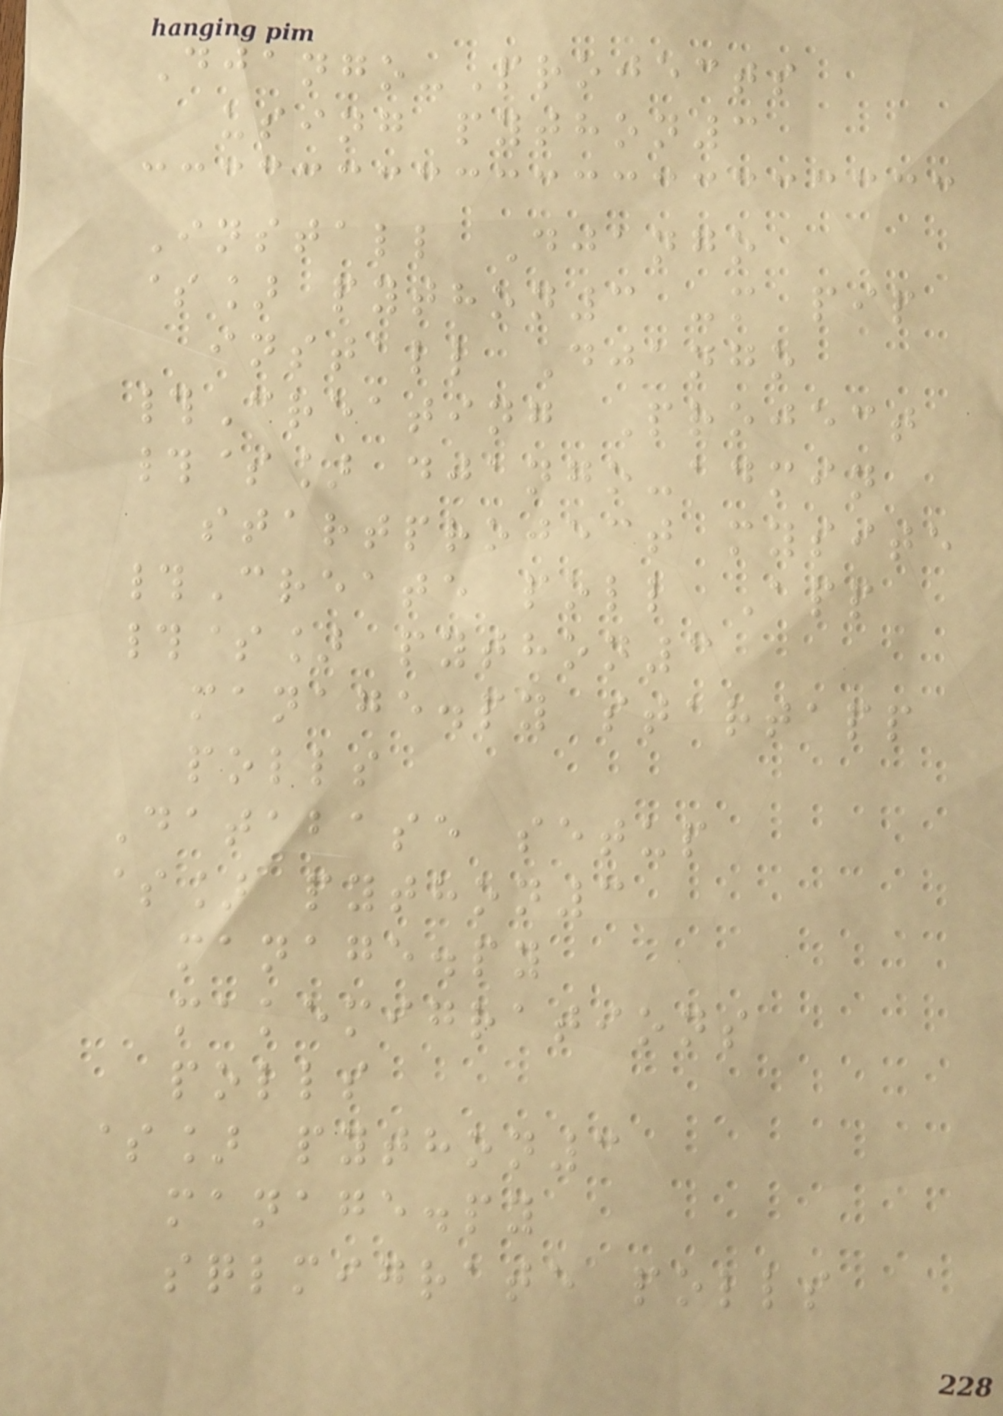Django-Projects
using python3
Install Django
$] python3 -m pip
install Django
#Creating Project
#$] django-admin
startproject mysite
#Create poll App
#$] python3
manage.py startapp
polls
Database setup
$] python3
manage.py
makemigrations
polls
$] python3
manage.py
sqlmigrate polls
